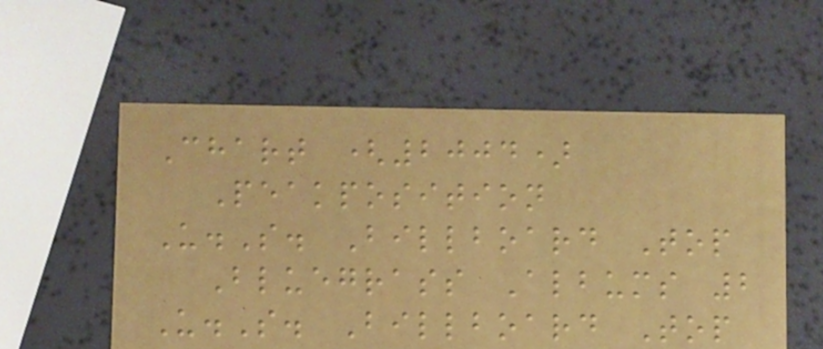Chart (2004)
Peakposition
U.S. Billboard Top
Bluegrass Albums 2
U.S. Billboard Top
